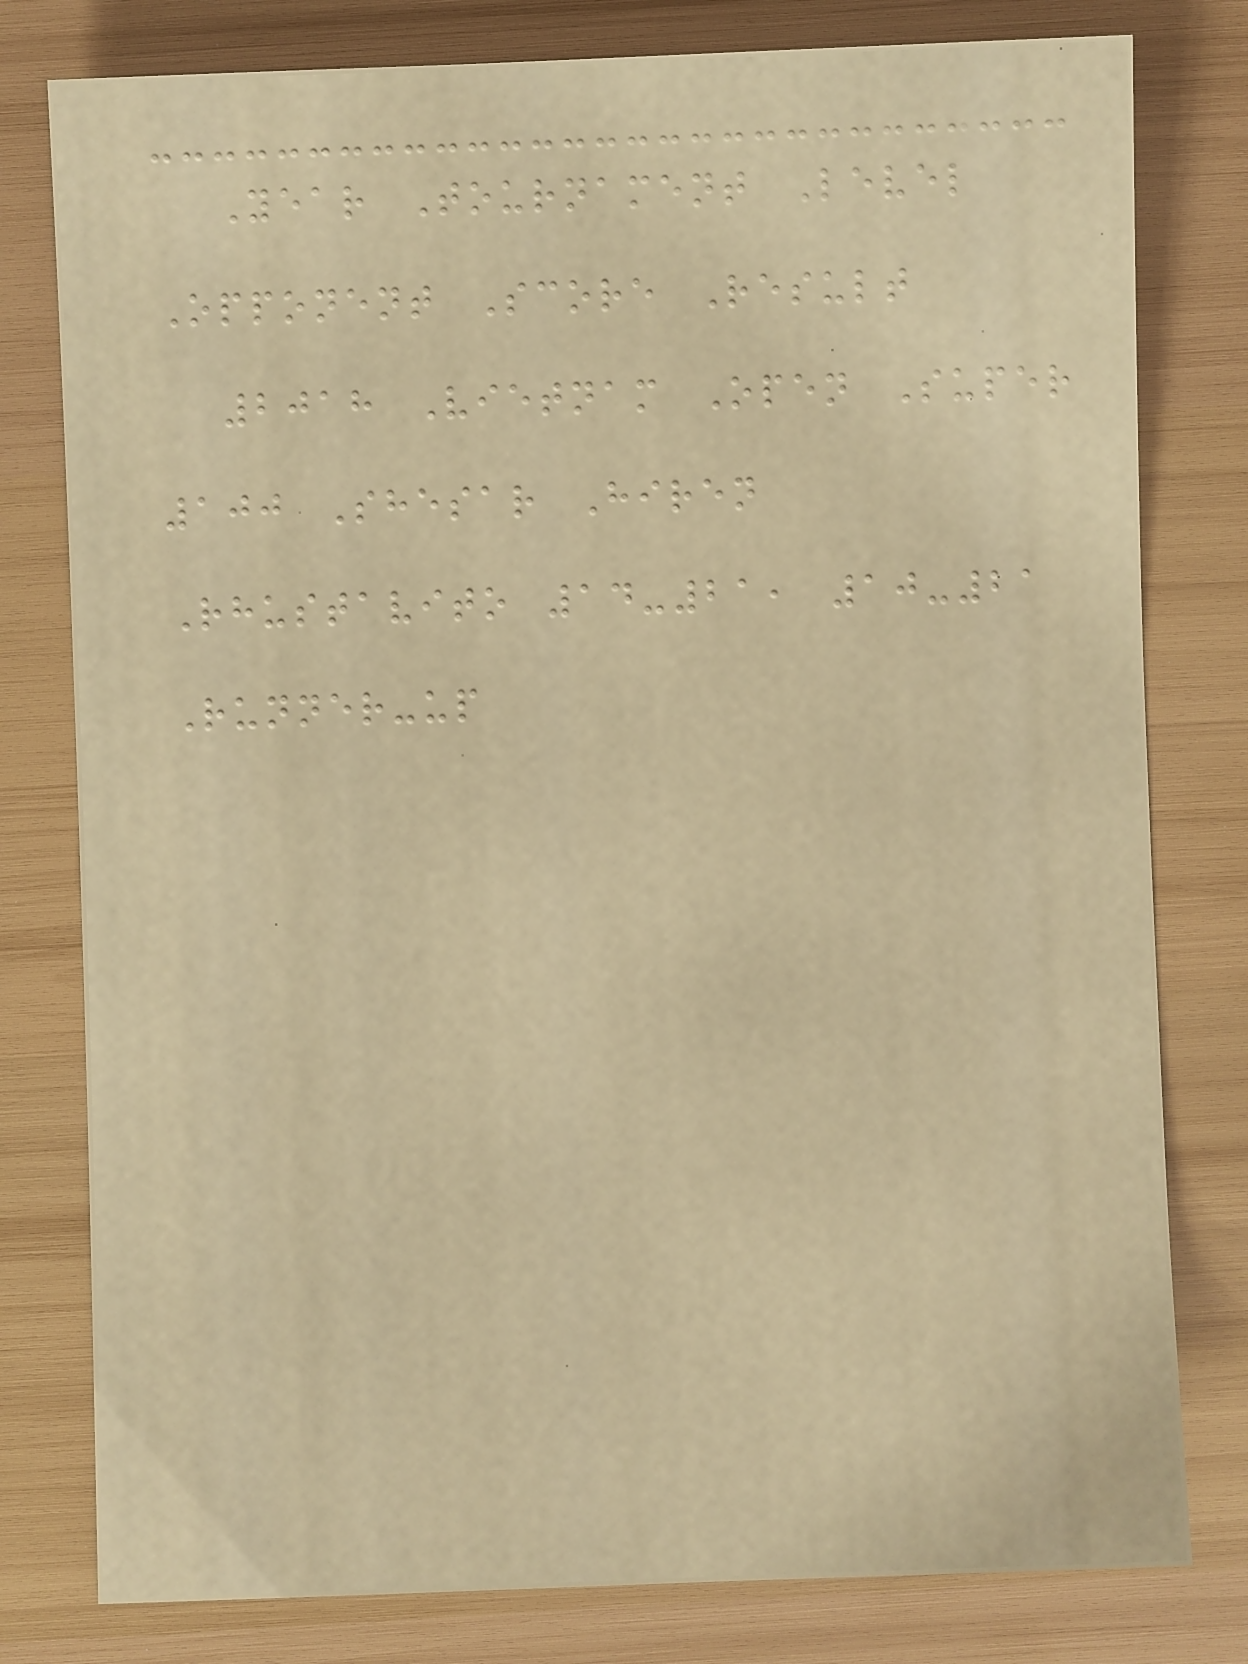Year Tournament Level
Opponent Score Result
2018 Vietnam Open Super
100 Shesar Hiren
Rhustavito 14-21, 10-21
Runner-up
